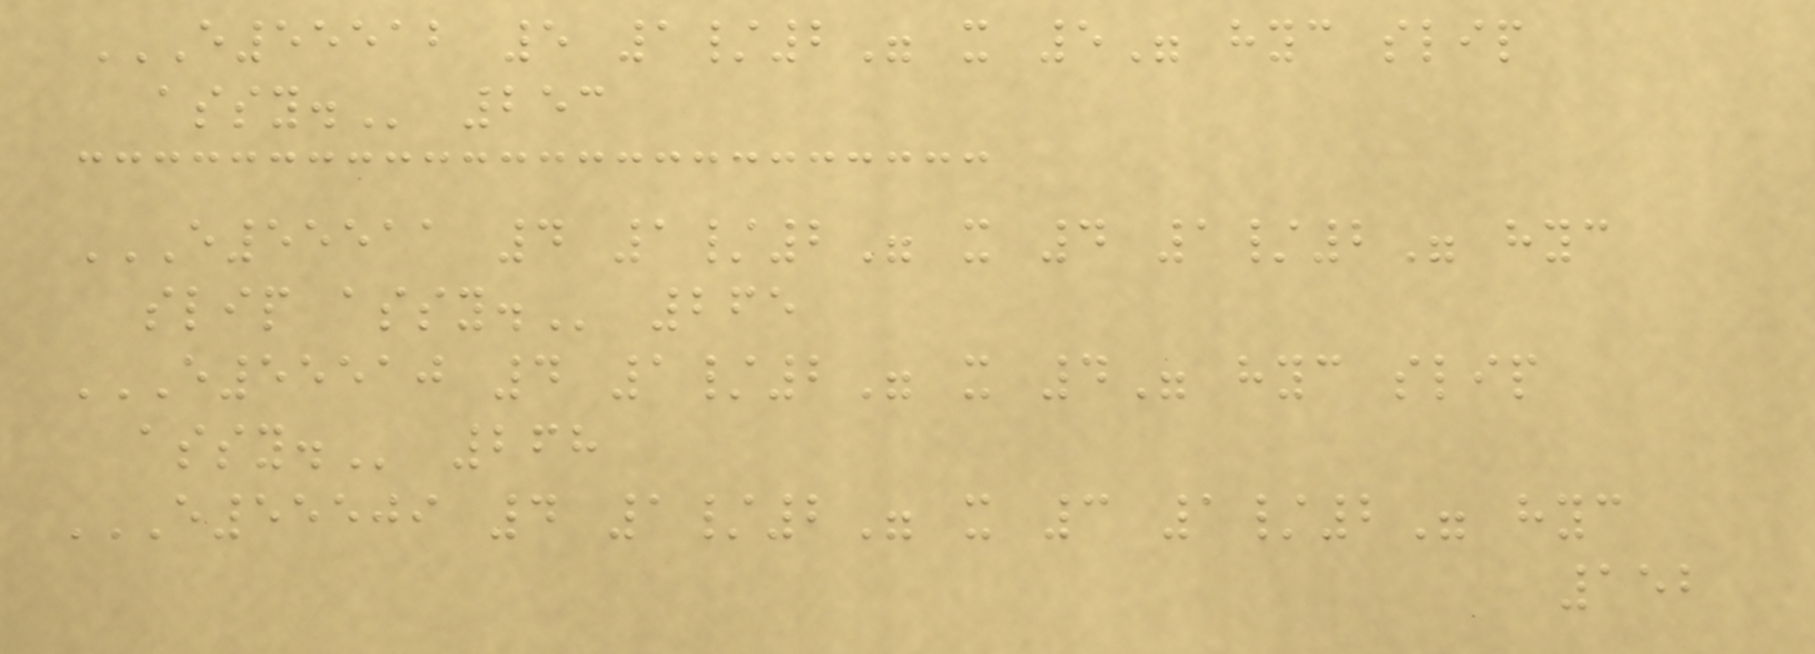E55512 5 1/2" X 5" HYC SLIP
ASSY. 253
E55511 4 1/2" X 4 1/2" HYC
SLIP ASSY. 265
E55510 4 1/2" X 4" HYC SLIP
ASSY. 268
E55509 4 1/2" X 3 1/2" HYC
152
